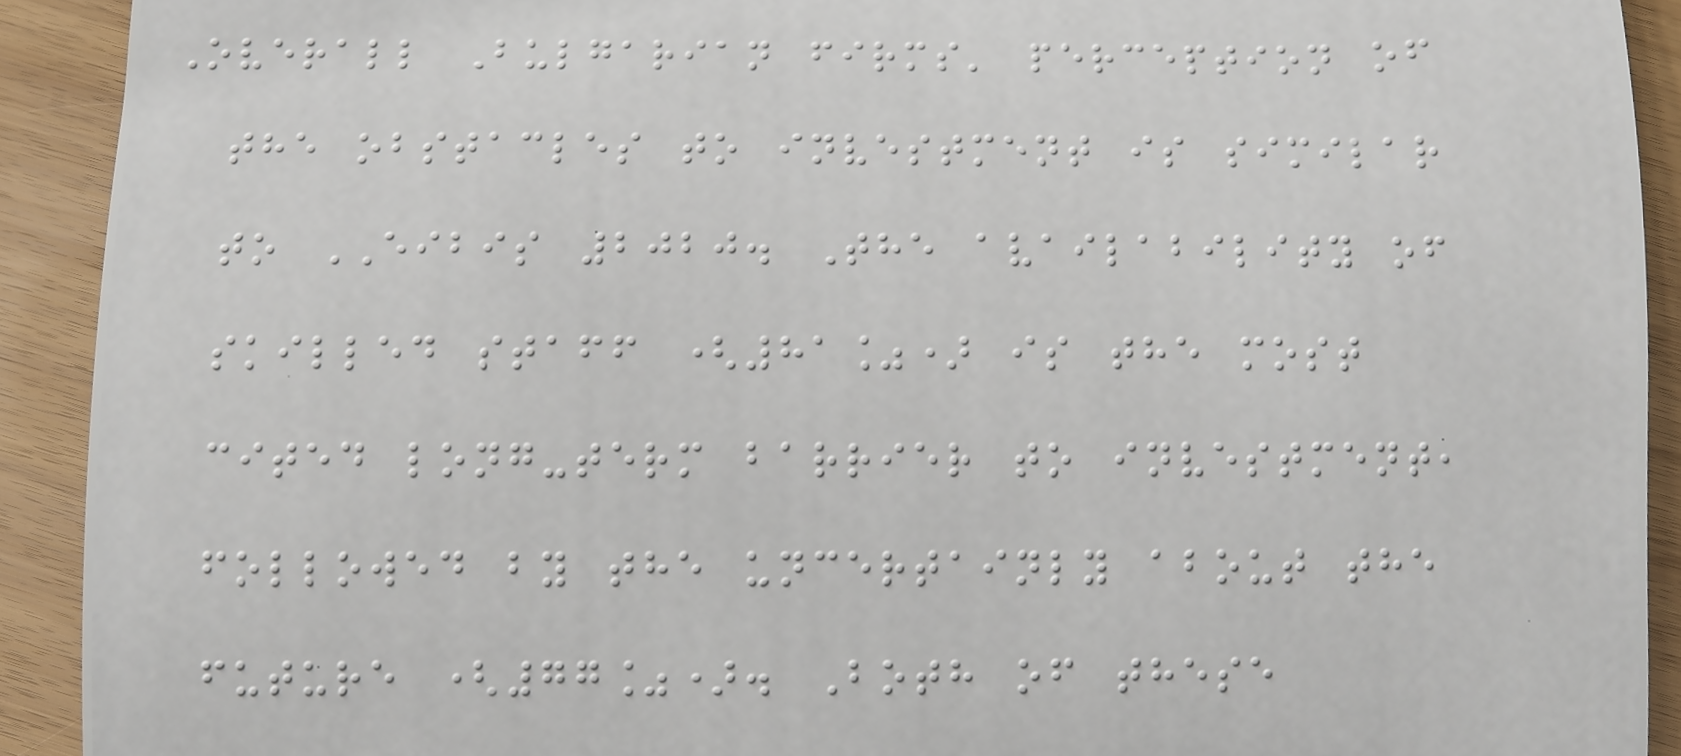Overall Bulgarian firms' perception of
the obstacles to investment is similar
to EIBIS 2020. The availability of
skilled staff (81%) is the most
cited long-term barrier to investment,
followed by the uncertainly about the
future (77%). Both of these
